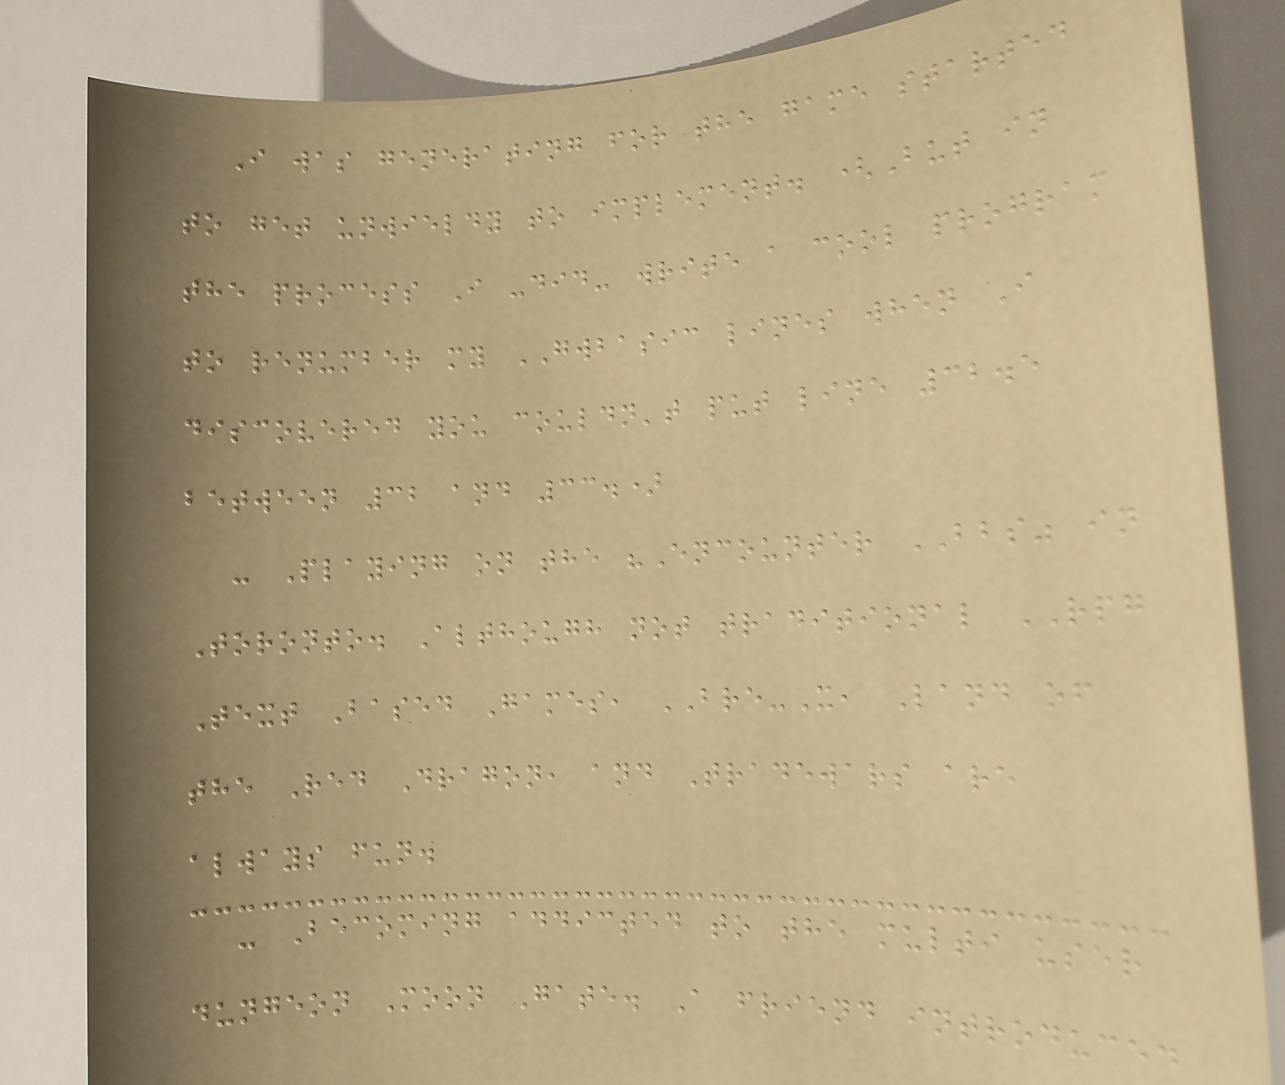I was generating for the game started
to get unwieldy to implement. (But in
the process I -did- write a cool program
to renumber my GWBASIC lines when I
discovered you couldn't put line 32.5
between 32 and 33.)
- Playing on the "Encounter BBS" in
Toronto. Although not traditional RPG
Text Based Games, BRE-X, Land of
the Red Dragon, and Tradewars are
always fun.
- Becoming addicted to the multi user
dungeon Moon Gate. A friend introduced
